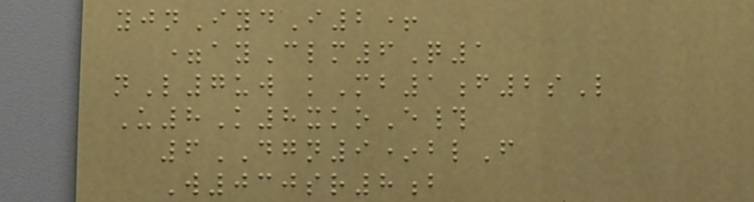yjnIydI2+
=ayClm6Q1
nL7uw kMb1f2sL
U8K8xkoE#
6DGN9*blF
W030sr8b
